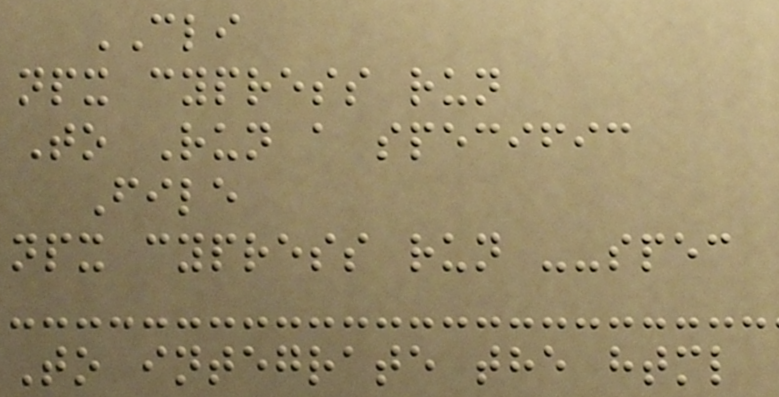CLI
npx cypress run
To Run a specific
File
npx cypress run --spec
To integrate the html
